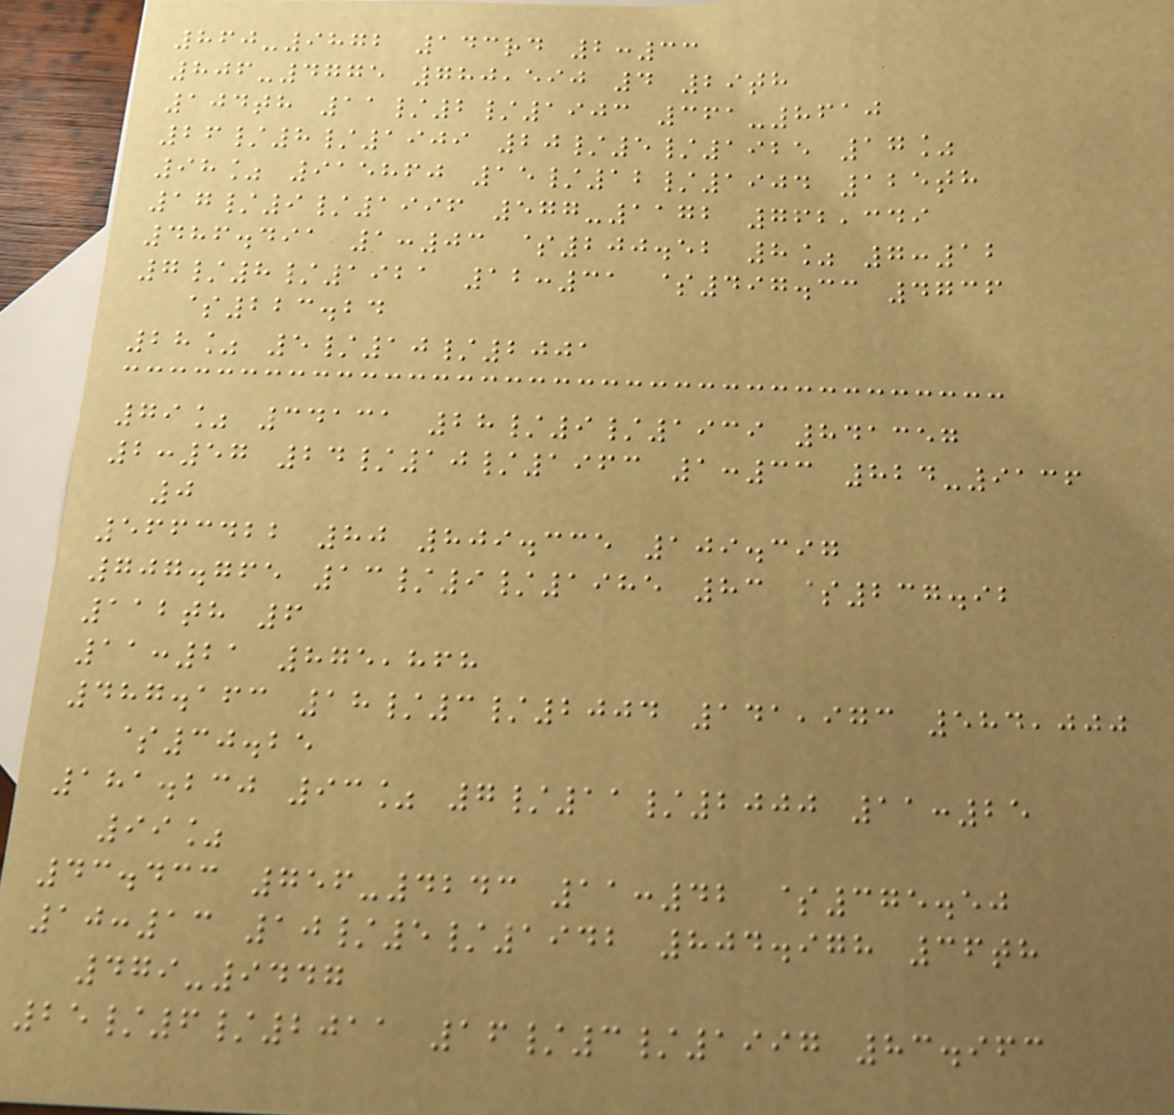860-9872 143rd 2:33
806-4775 780,590 4 29th
104th 11/2/1903 361-8610
26/8/1909 20/5/1925 17%
98% 915860 15/12/1904 125th
17/9/1996 577-1172 762,349
486.491 1:03 $200.52 8% 7:12
7/8/1921 12:31 $497.33 4736
$223.24
28% 5/10/2001
79% 34131 28/9/1939 841357
2:57 24/10/1963 1:33 824-9136
0
5663422 80 809.335 109.397
707.765 13/9/1985 83 $237.92
112th 6
11:21 875,868
487.163 18/3/2004 141,973 584,000
$30.25
181.230 93% 7/11/2000 11:25
99%
43.433 756-4243 11:42 $375.50
10:13 10/5/1942 804.978 36th
479-9447
25/6/2011 16/3/1997 83.963
